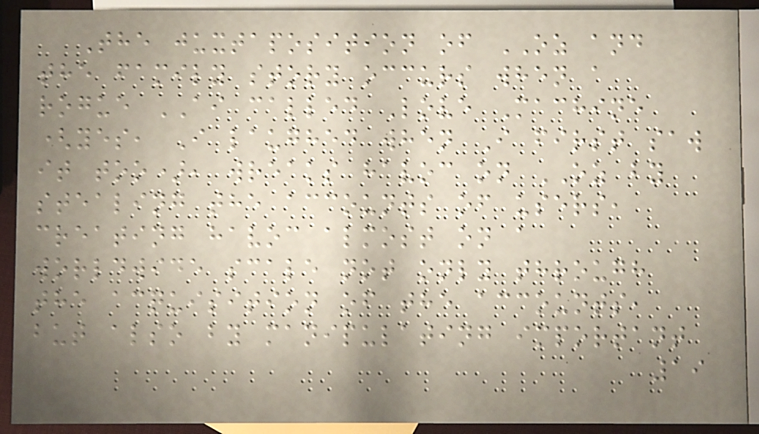The juxtaposition of OZ and
the family story occurs when a
rogue AI called Love Machine
(yes, I laughed when I first saw
it too), wreaks havoc on OZ by
stealing the accounts of users,
creating havoc almost on a
worldwide scale not only through
the acquisition of the accounts,
but also by manipulating important
19
